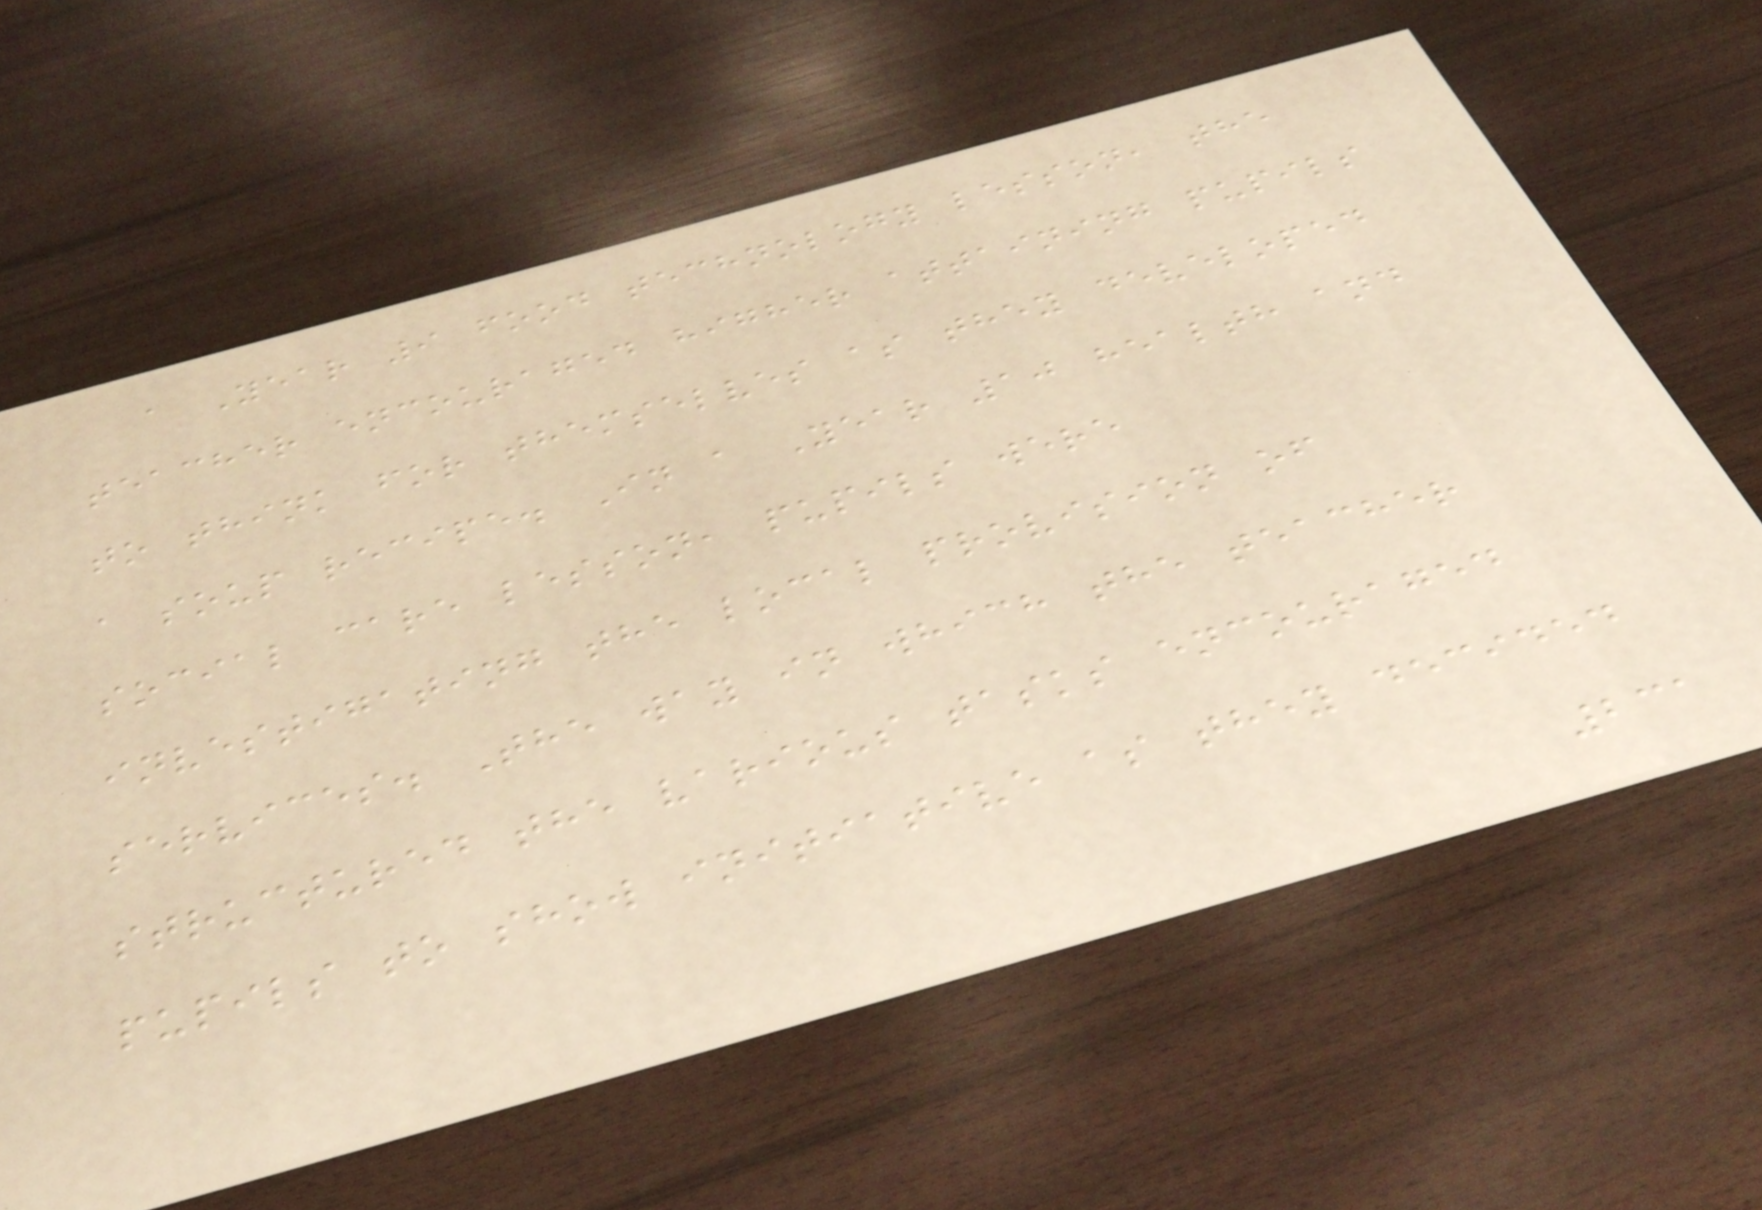a Year 9 food technology lesson, the
teacher encouraged higher attaining pupils
to think for themselves as they developed
a soup recipe. In a Year 10 health and
social care lesson, pupils were
investigating the local provision of
services. The way in which the teacher
structured the various tasks encouraged
pupils to show initiative as they decided
231
